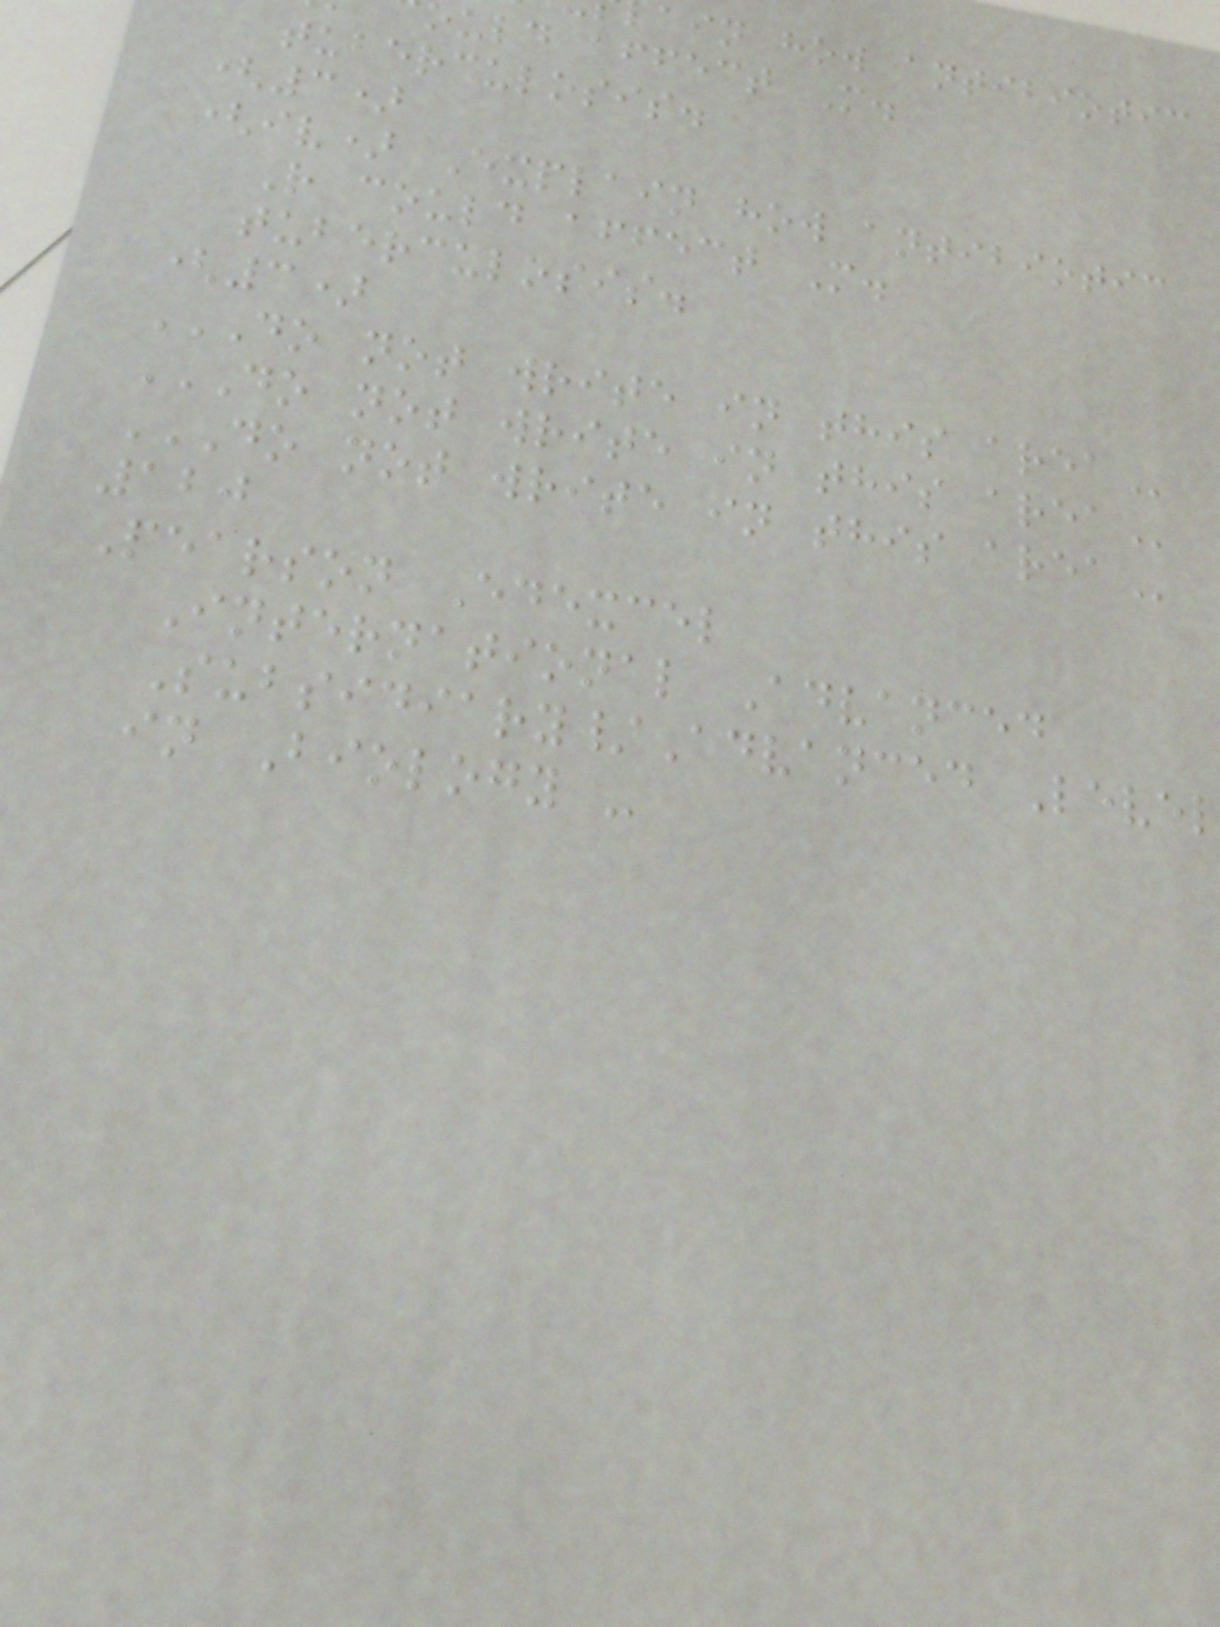ain how antibiotic
uld affect M.
tuberculosis.
(3)
(iv) Explain how antibiotic
R could affect M.
tuberculosis.
(3)
DO NOT WRITE IN THIS AREA
DO NOT WRITE IN THIS AREA
DO NOT WRITE IN THIS AREA
120
Pearson Edexcel
International Advanced
Subsidiary/Advanced Level
in Biology -
